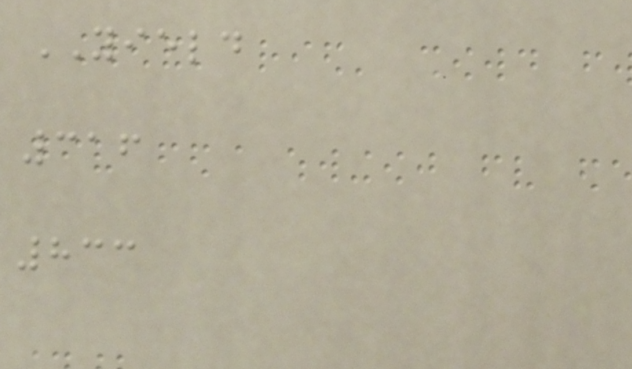YIELD
316
833
